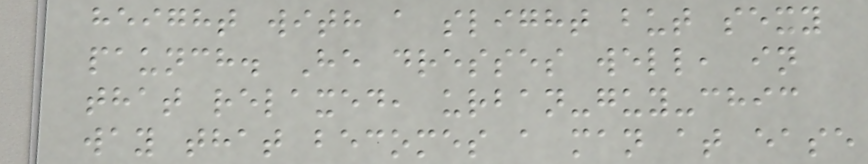height with a slight but sexy
paunch. He dresses well, in
that relaxed, urban-guy-chic
way that becomes a man at ease
